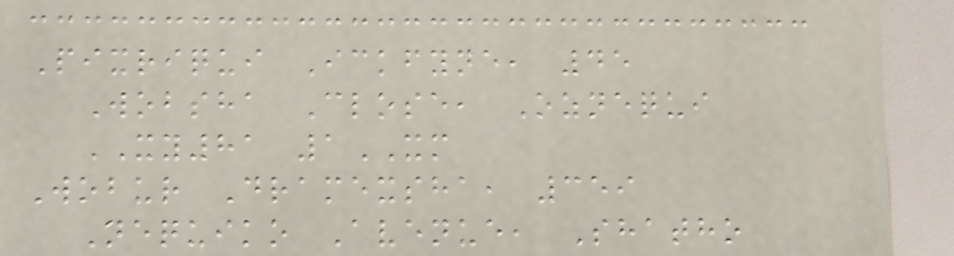Pixriqui Ickfyne, 45
Wobsha Close, Oznequi
XY81 1XM
Wobur Dramexsha, 359
Nequiko Avenue, Shatho
